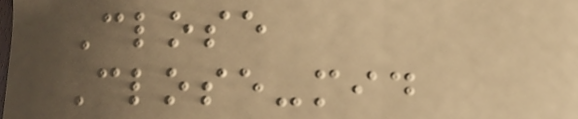Close
Close-mid
